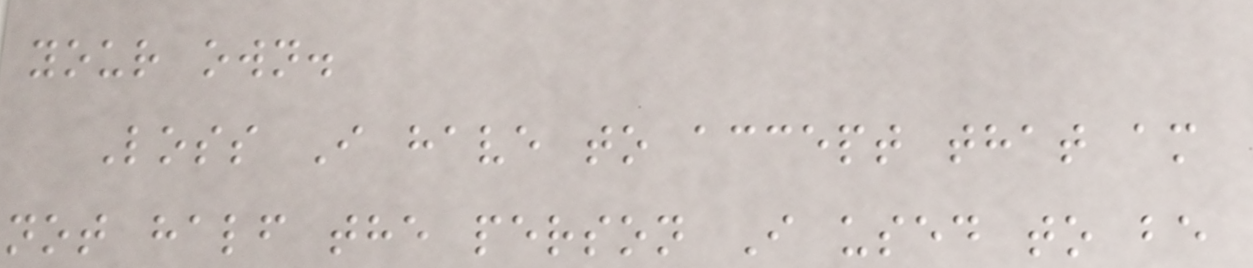your own.
Loss I have to accept that am
not half the person I used to be
